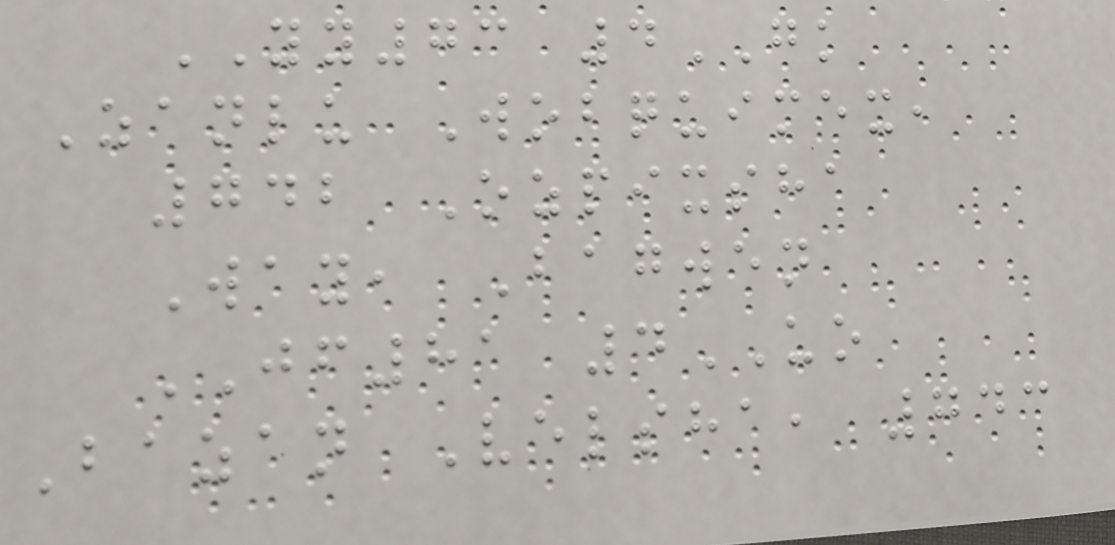YY73 4GK
Zanlu Wobquimex,
742 Ozpixsha
Way, Bagwen
JF81 4UO
Bazan Velsha, 743
